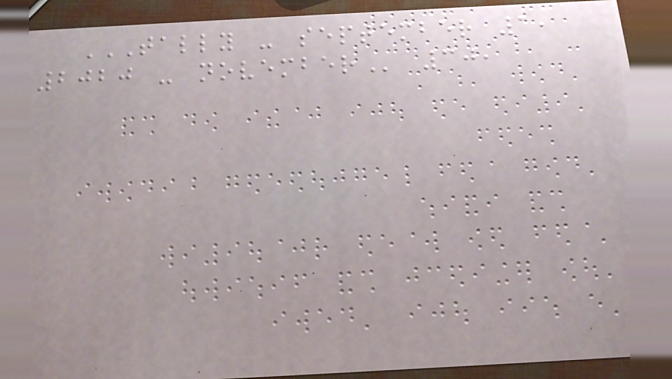TALLY - SEPTEMBER 1,
2020 - NOVEMBER 30,
